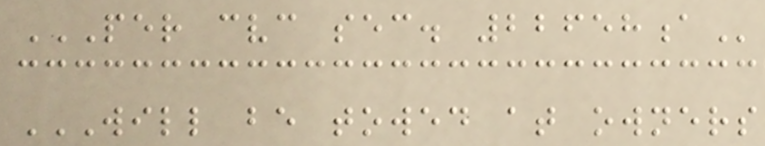PER CVC SEC. 22658A
WILL BE TOWED AT OWNERS
